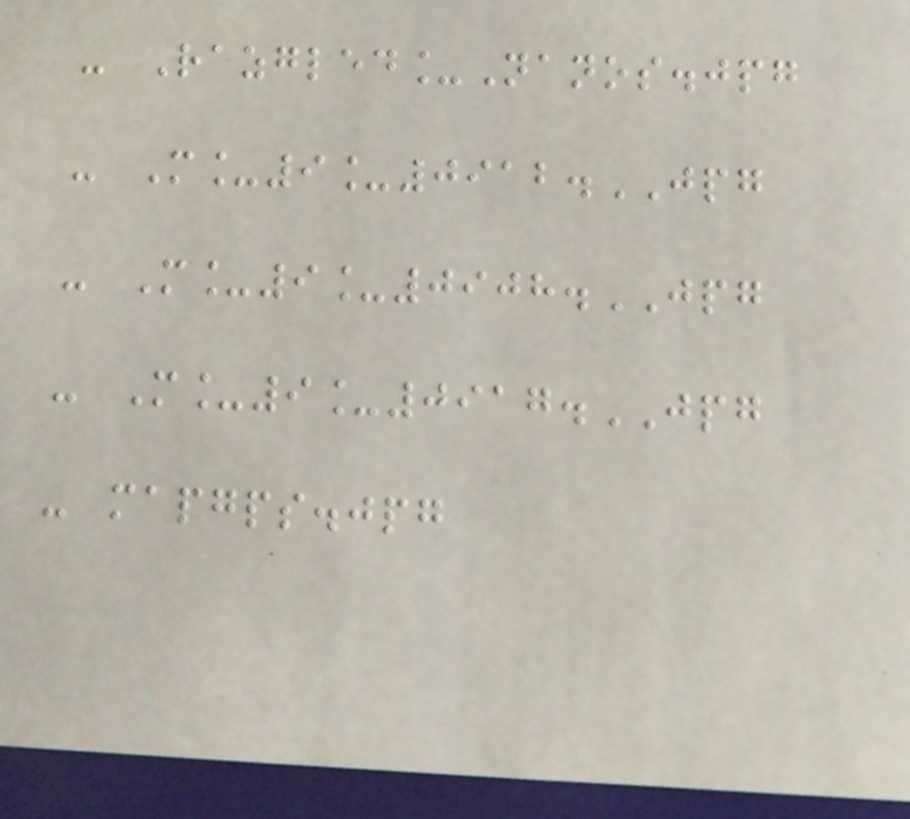- Razgled_Nanos.jpg
- M_9_0912.JPG
- M_9_0908.JPG
- M_9_0917.JPG
- mapgps.jpg
